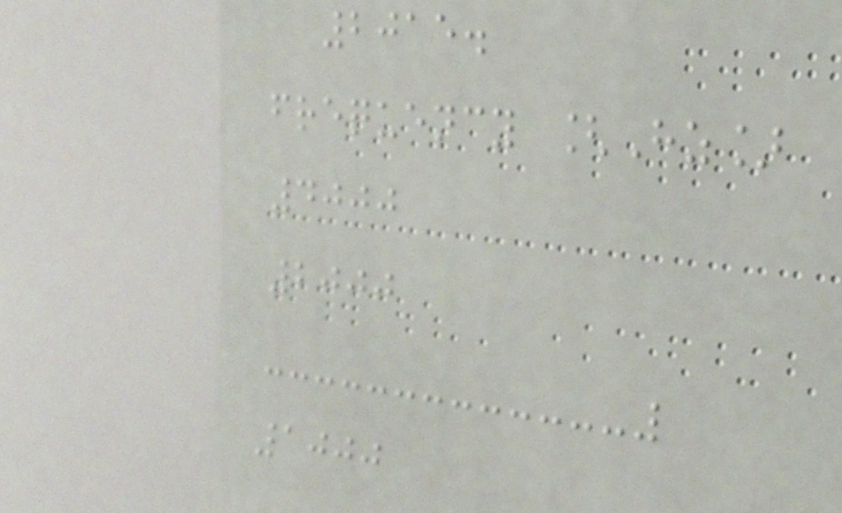2015.
frequency [Hz]
4000
2000
1000
